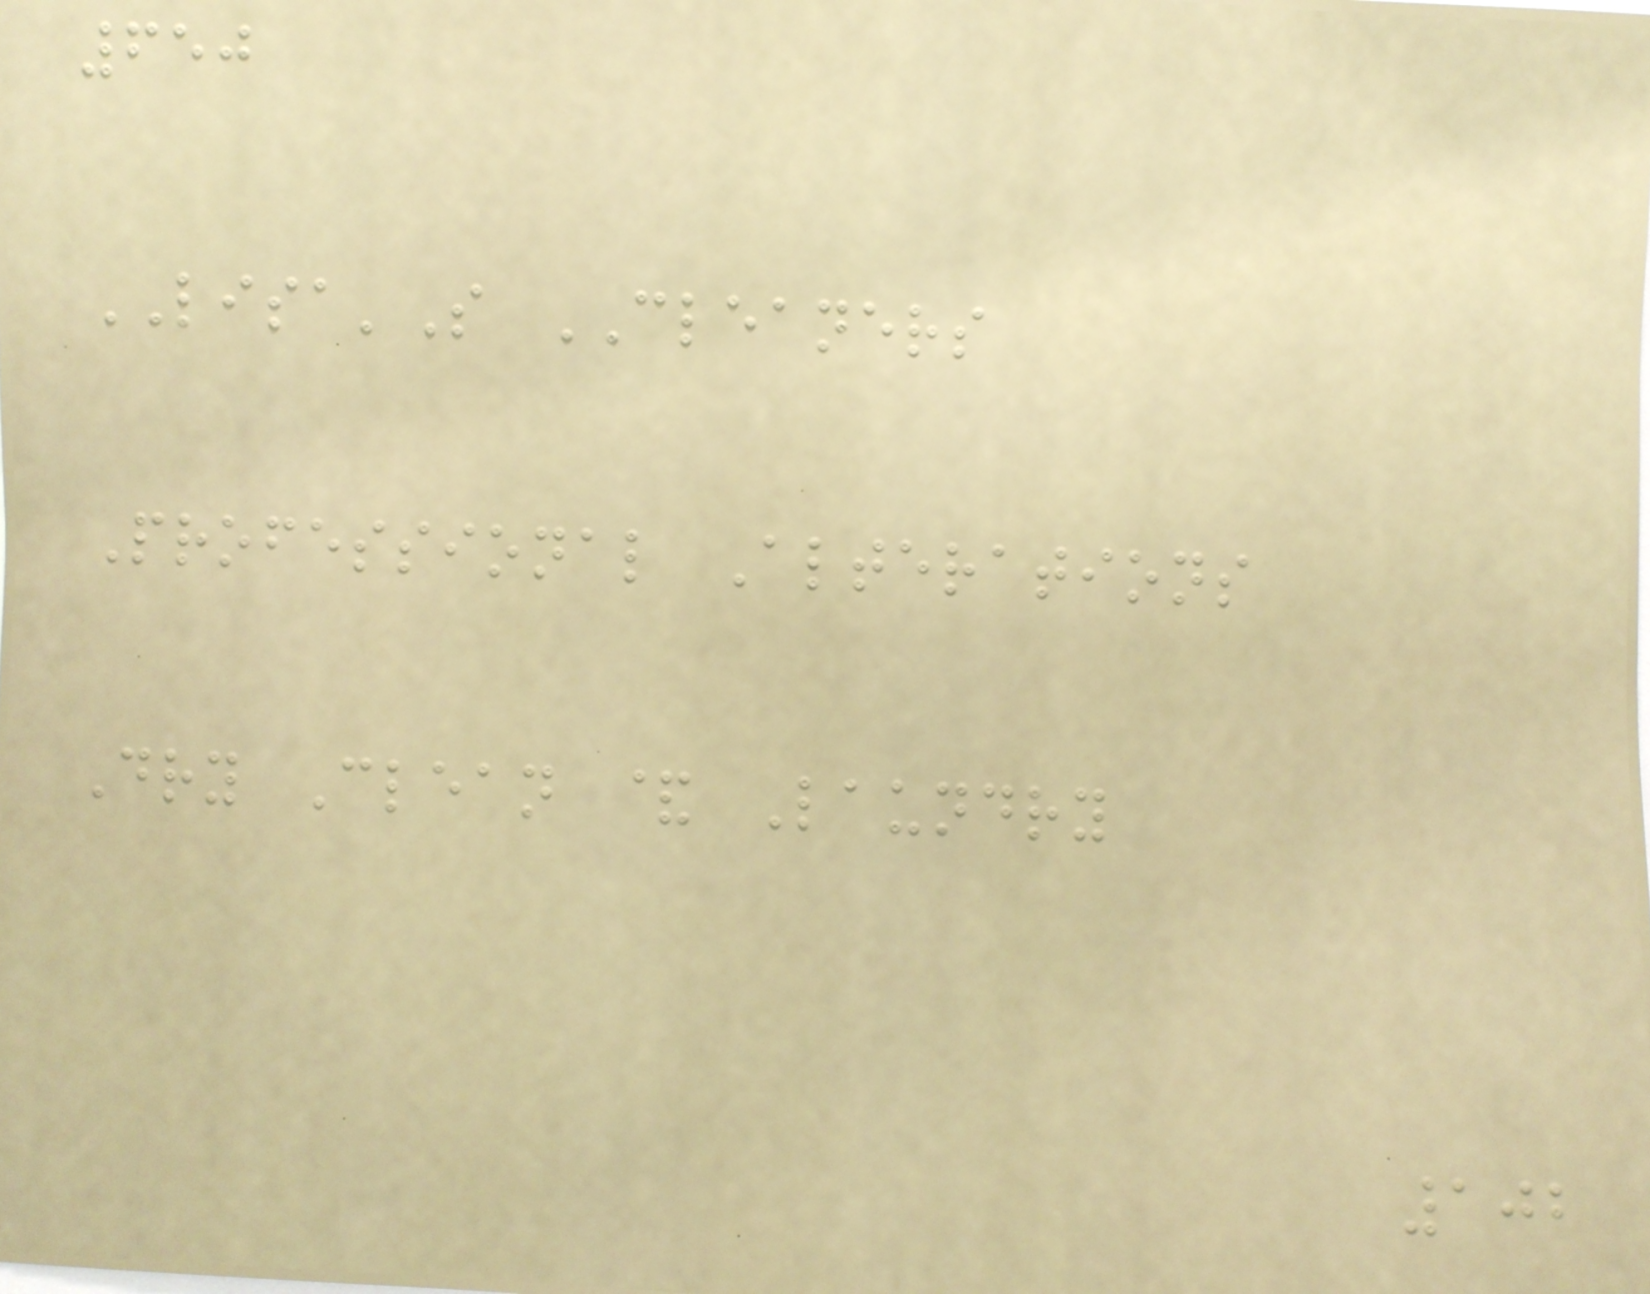650
LISA'S CLEANERS
Professional Alterations
Dry Clean & Laundry
102
